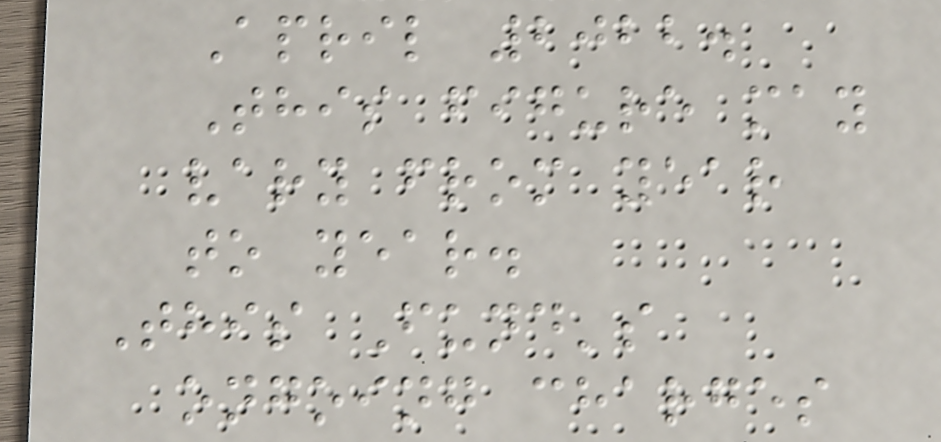April 2022.
This figure may
vary from year
to year.
This Fund's
ongoing charges
